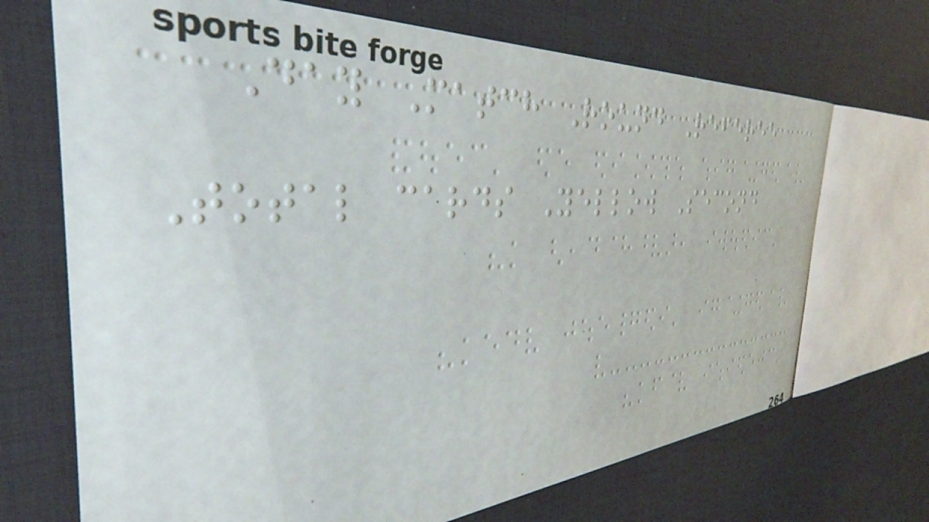Day Match Round Referee
Total cards Yellow Second
